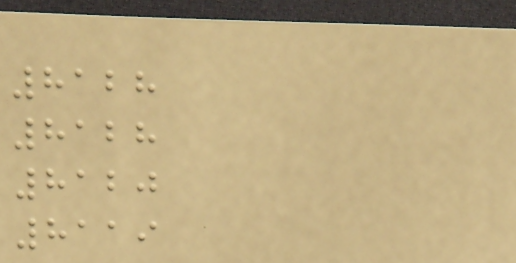8128
8128
8120
8119
